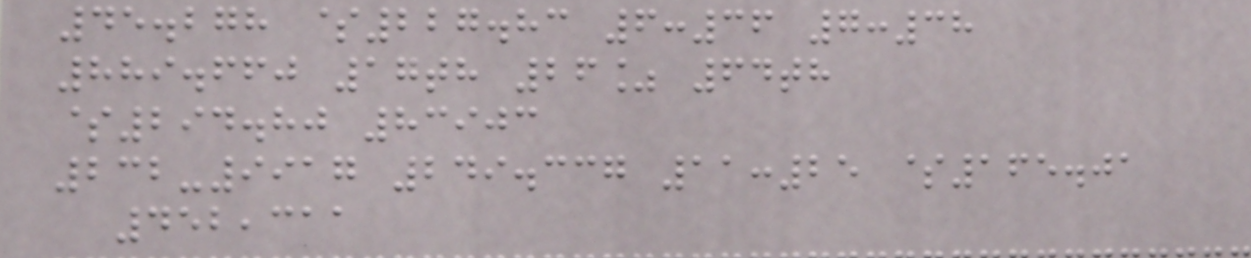45.278 $227.83 6:36 7:38
889.660 17th 26% 64th
$294.80 83903
232-9917 249.337 11:25 $165.01
452,311
